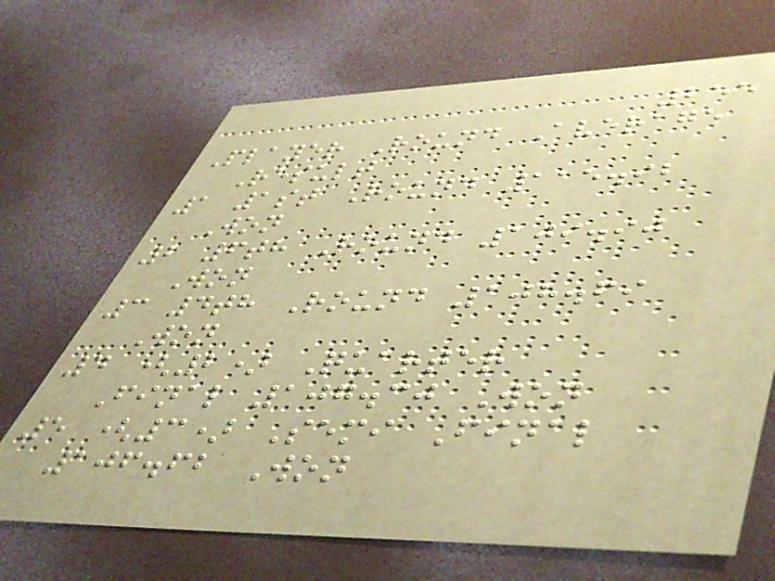255
Player Round Average
Result
1 1st Round 115.92
Won
2 6th Round 109.90
Won
3 4th Round 108.69
Won
4 (2) Quarter
Final 107.30 Won
5 (3) Semi Final
106.62 Won
